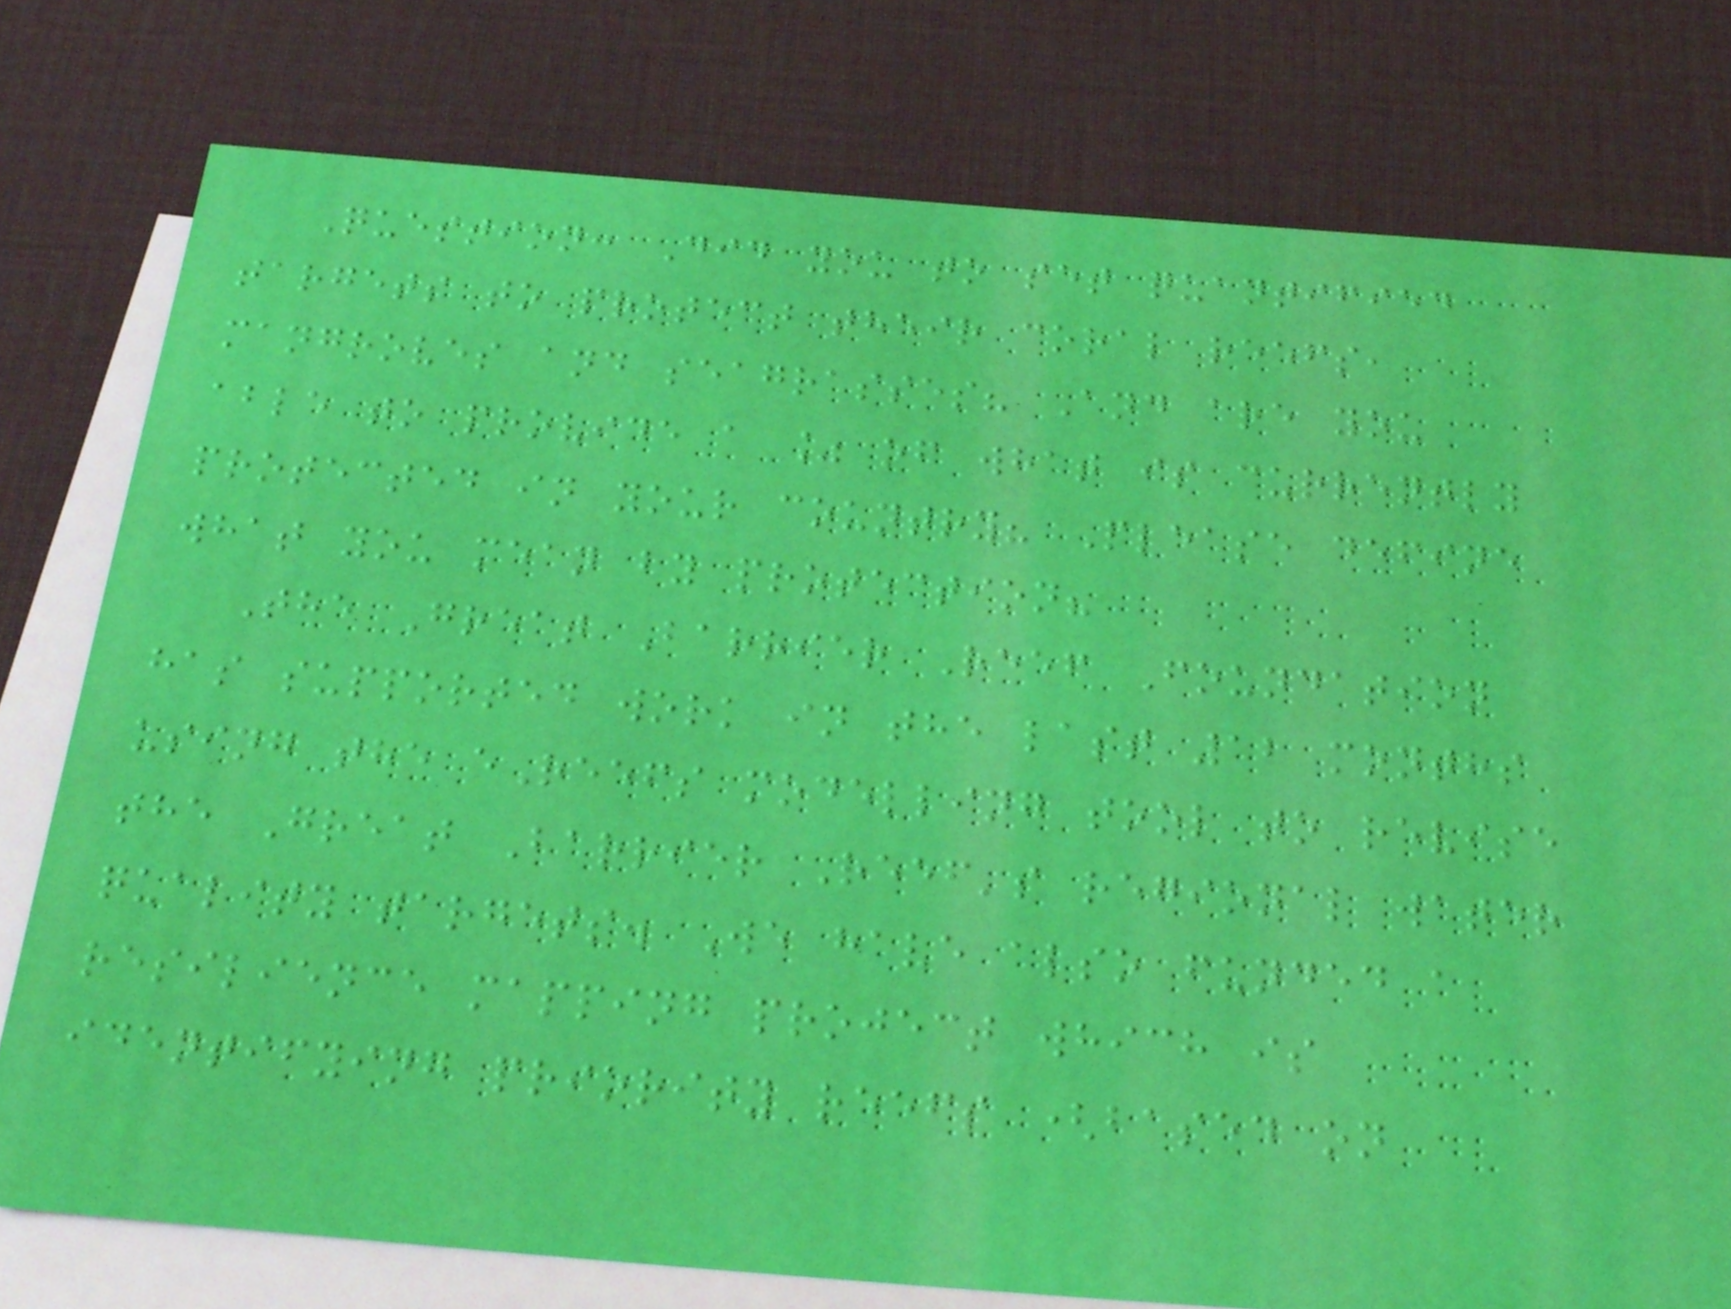Question: Did you to set quantified
targets to protect their coral reefs,
mangroves and seagrasses? And are you
able to provide a % of what is currently
protected in your country? Please define
what you mean by protection?
The Great Barrier Reef Foundation
has supported work in the last 12 months
using the eReefs modelling tool to revise
the Great Barrier Reef's regional water
quality targets. We have also funded a
resilience mapping project which is
identifying priority reefs (based on
